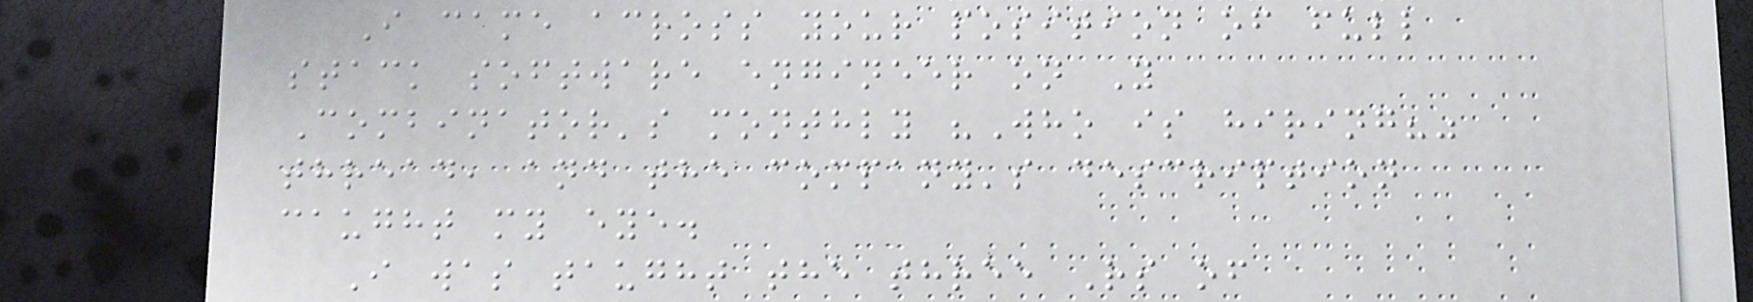I came across your position of full
stack software engineer on Y
Combinator's monthly "Who is hiring?"
thread, and the company's description
caught my eye.
I was taught the three Rs of
